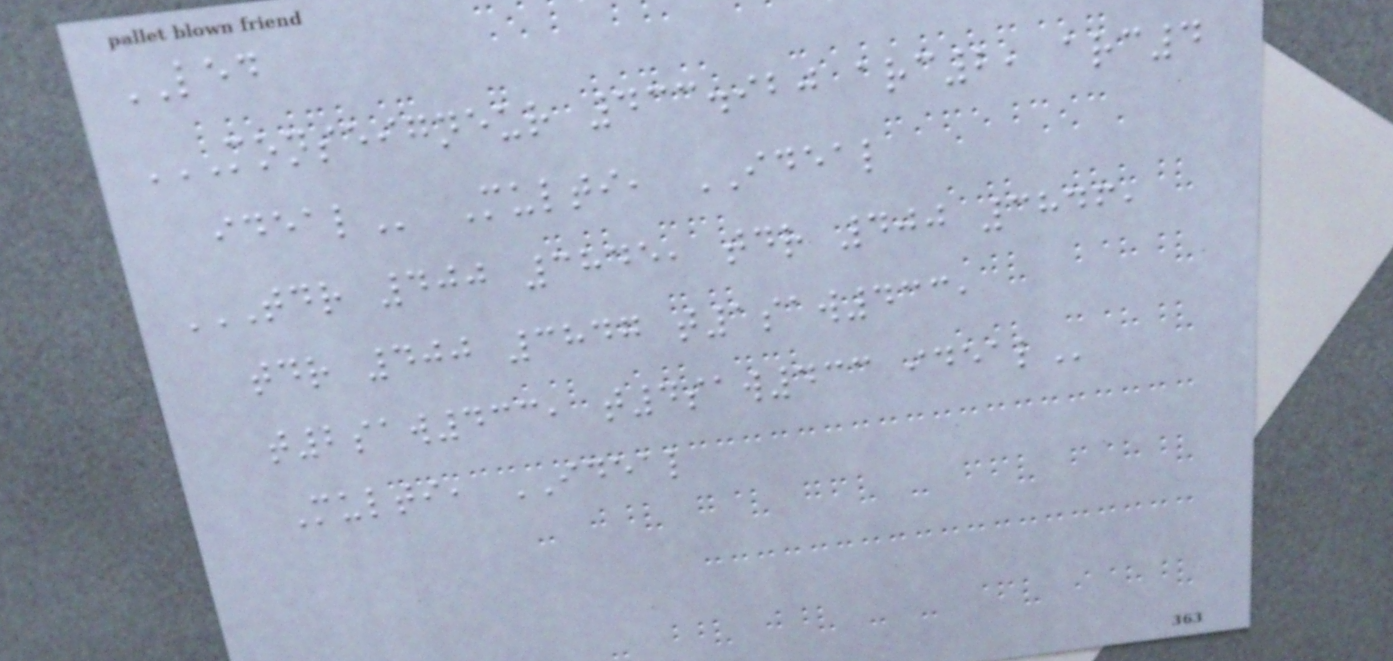LED
MONSEIGNEUR 433.920 ARC2, ARC4
IDEAL Multi, IDEAL
TDR 400 3845, TDR 400 3846,
TDR 400 3847 T1SAW433,
T2SAW433, T4SAW433 IDEAL
Multi, IDEAL
